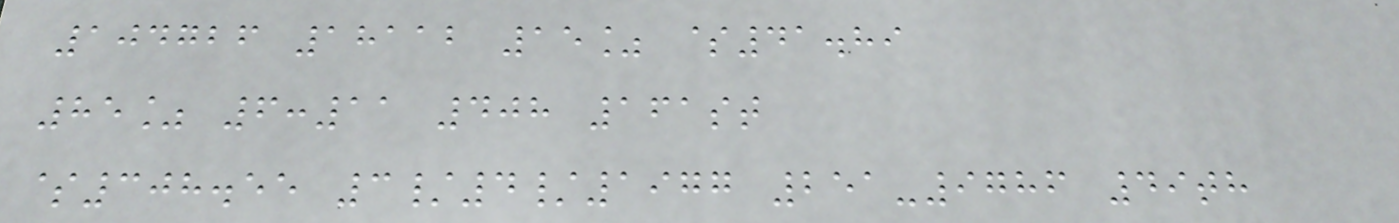104726 18112 15% $41.89
85% 6:11 408 161st
$308.55 3/4/1977 251-9786 49th
